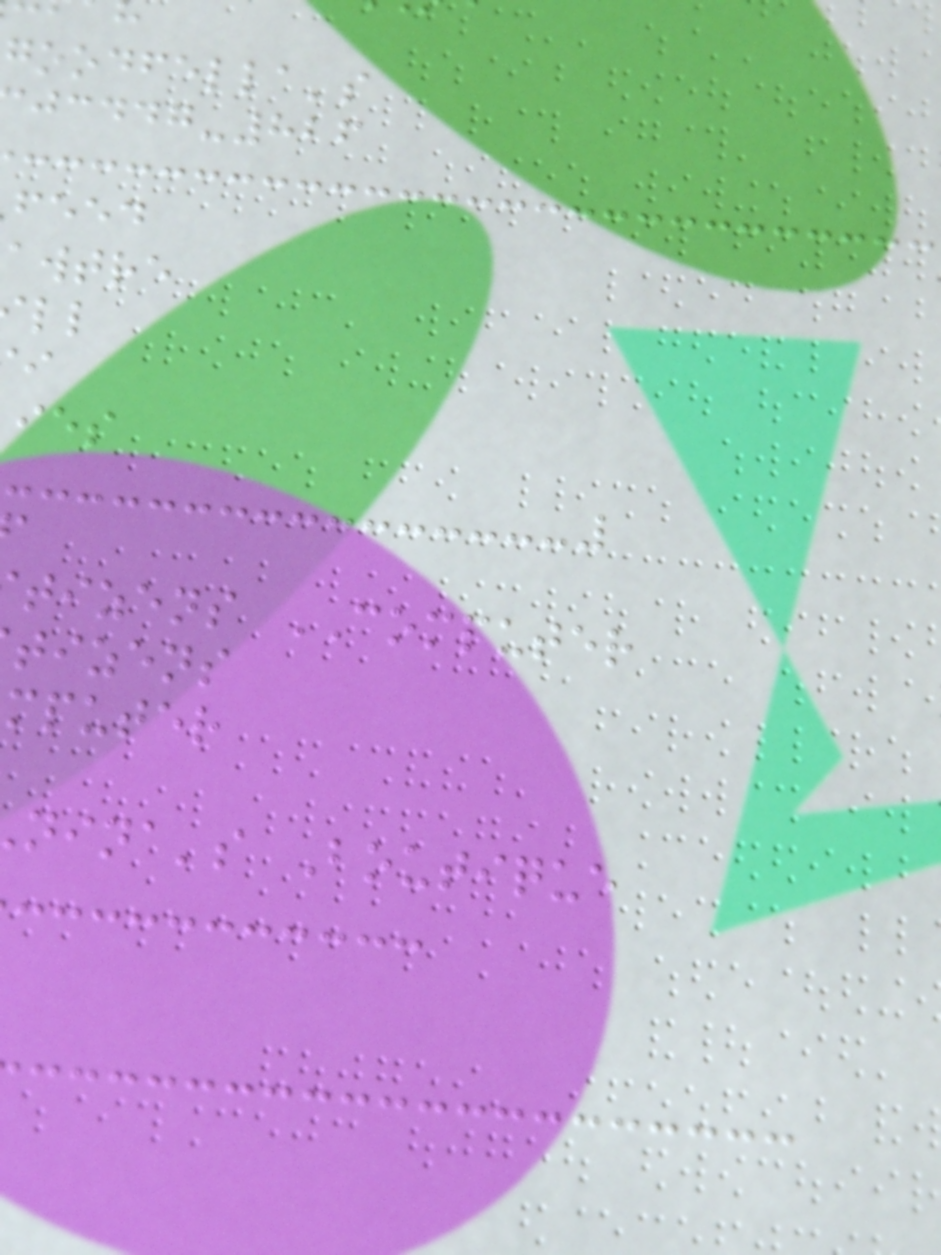goodfella's
-826
feed
awtre
tizens COMPUTER
tizens
mputer
nina's Boutique
